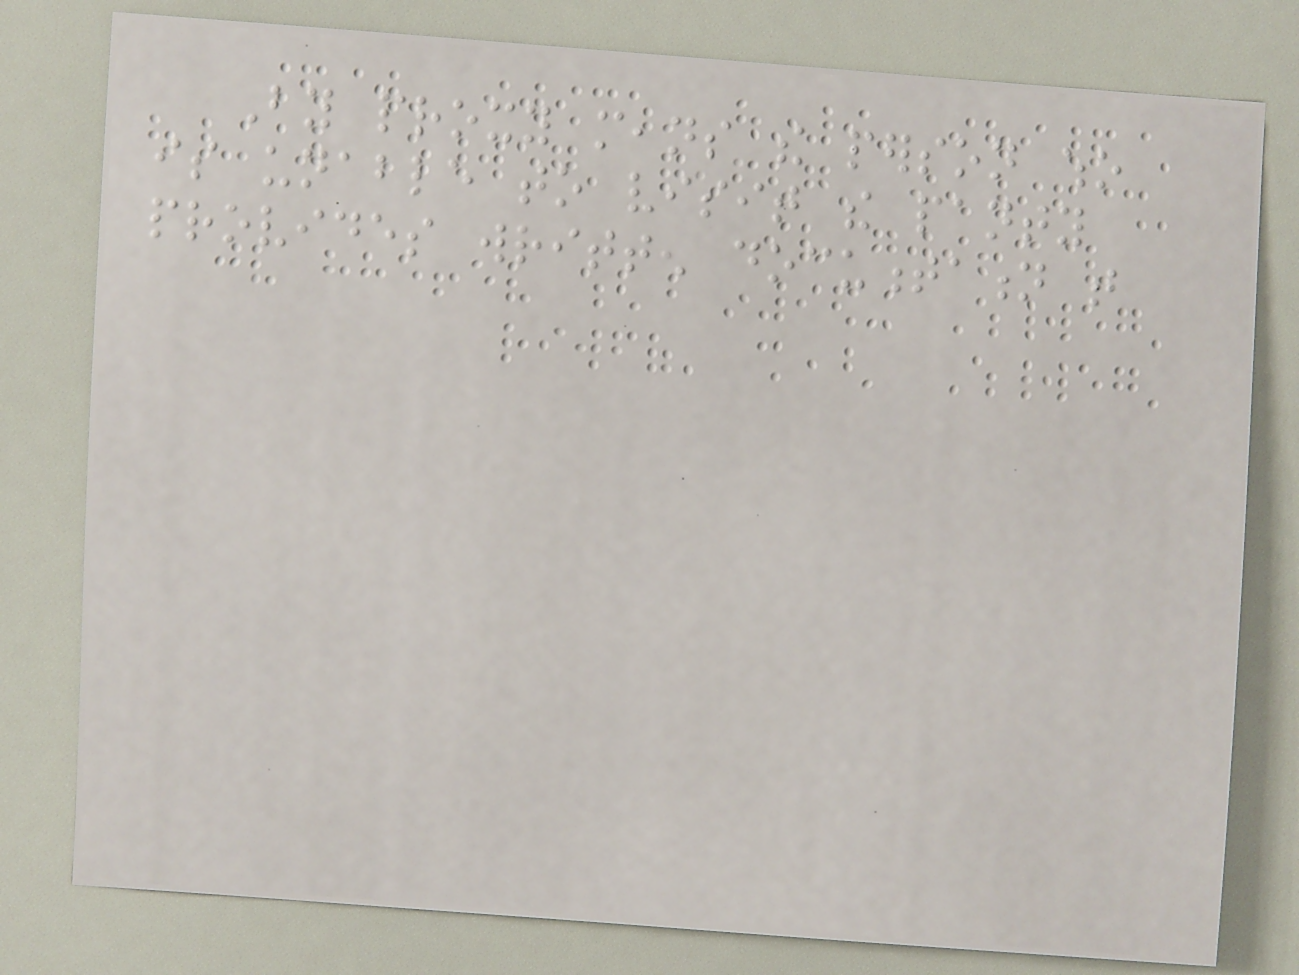By proxy means the person who
is unable to visit the panty
provides written documentation that
